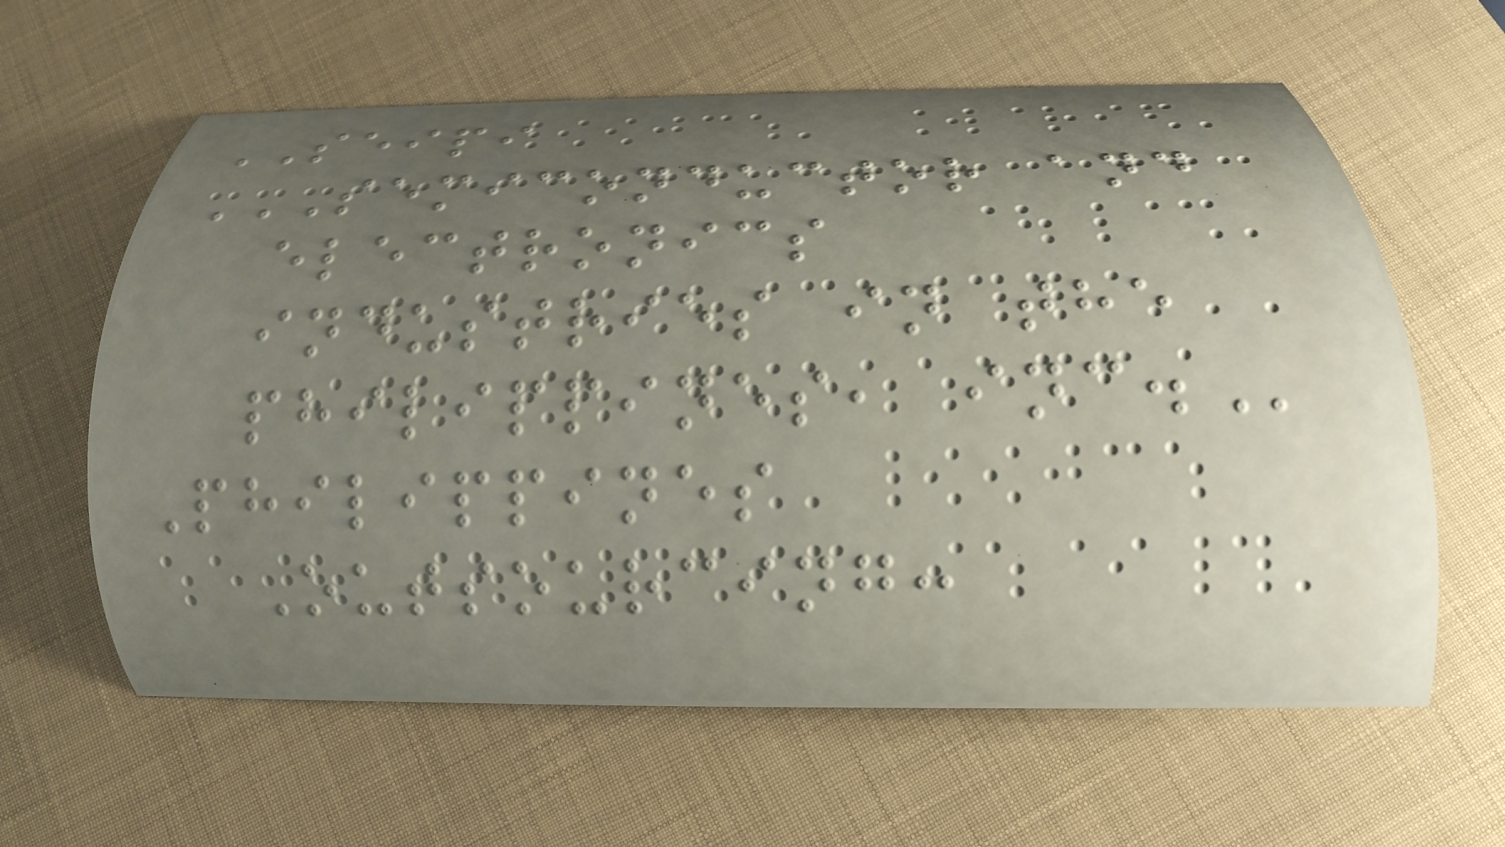SEIPI
SEMICONDUCTOR AND
ELECTRONICS
INDUSTRIES IN THE
PHILIPPINES, INC.
Philippines
Outsourcing:
